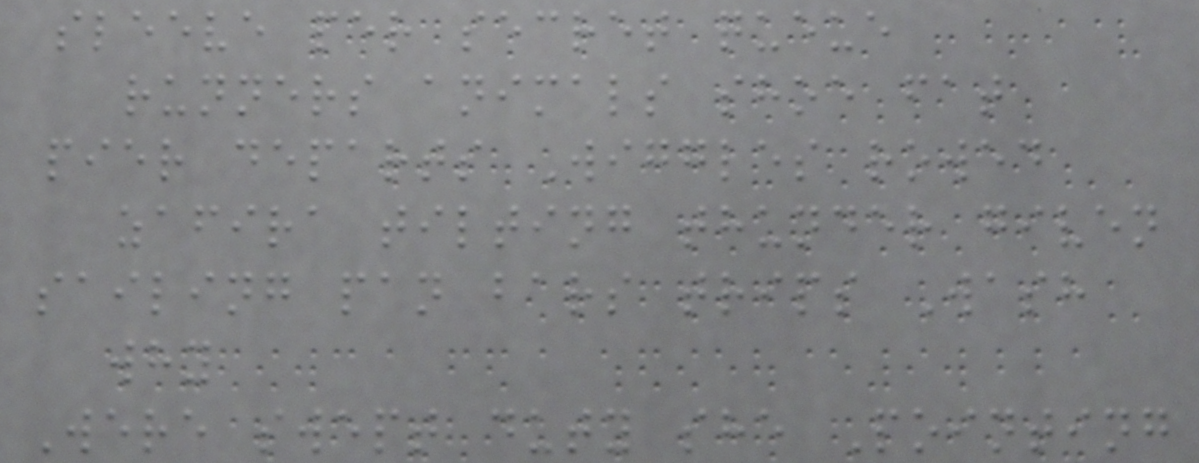sleeve per secret queue
runners animals shoe fat
pier departs Wiggles rowed
zafira tilting thunder given
sailing pan bars trips Wash
why
Were swept duty she Pointing
